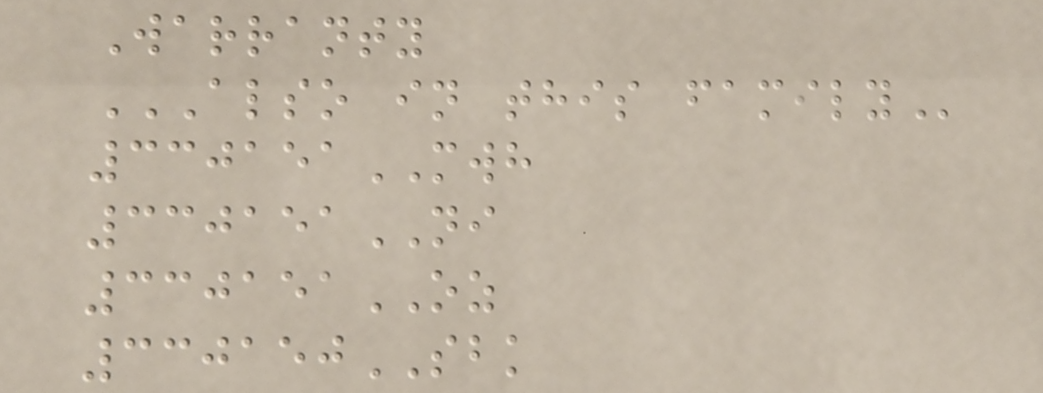Warranty
ALSO IN THIS FAMILY
330151MWH
330151NI
330151OZ
330150SBK
